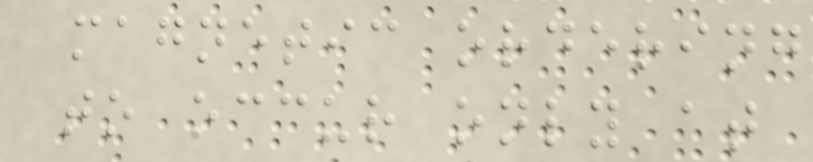magnetic ordering
to occur only at
